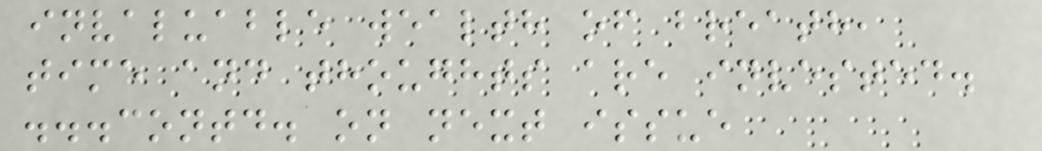invaluable wealth of breath,
time and thoughts are invested.
...contd. on next issue
